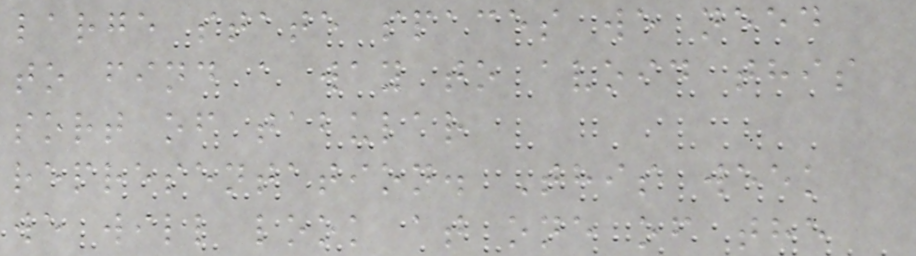large state spaces we need
to find a way to avoid this
sort of tabular
representation. This week
we will look at one of the
